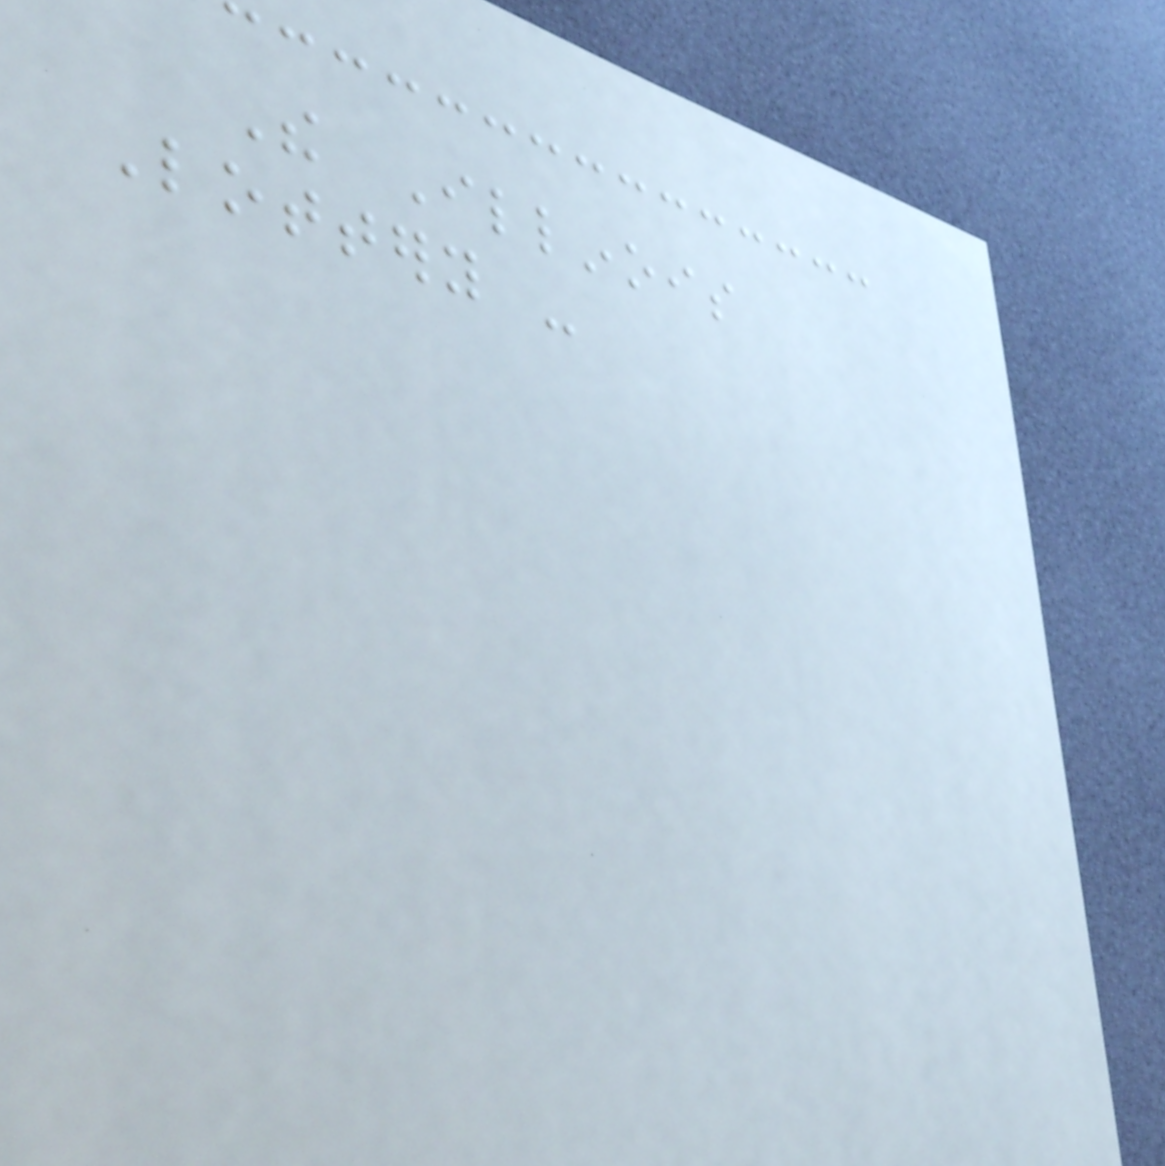The Illinois
Lottery -
